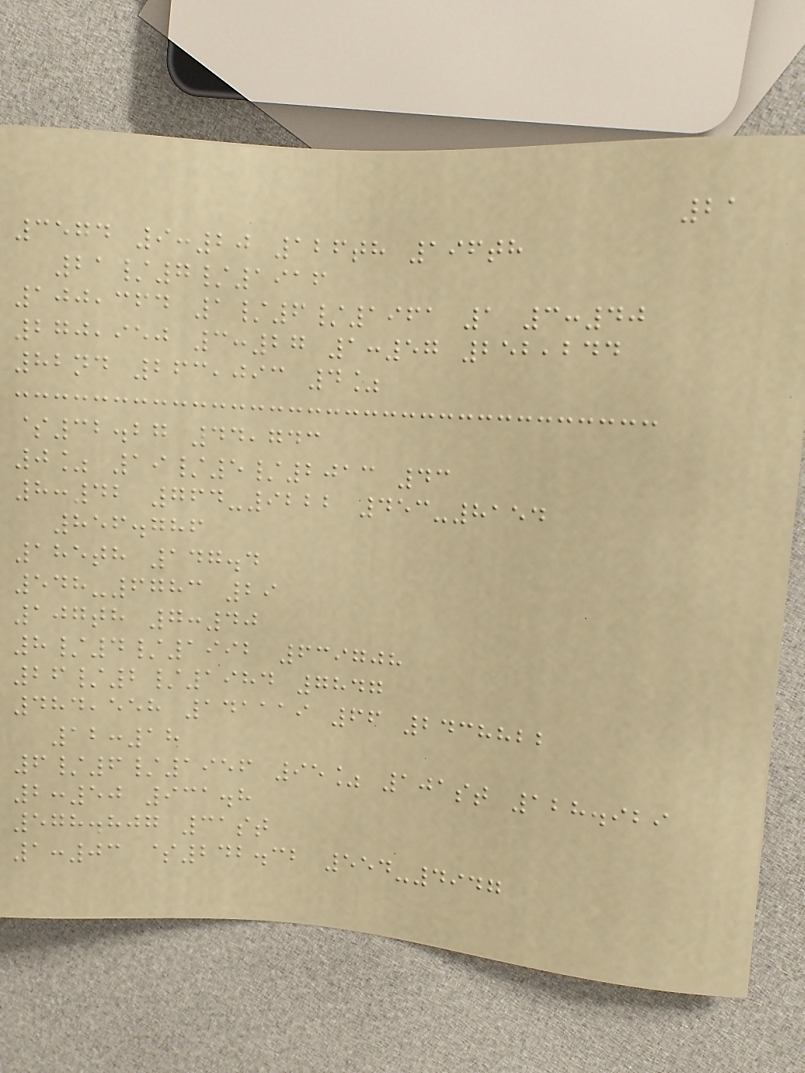21
3574 9:20 126th 196th
21/7/1916
100,364 1/6/1961 1 3:40
270,950 3:27 1:57 252,244
82nd 263,093 4%
$32.27 44,743
0% 19/5/2013 43
8:42 764-9222 453-8154
856.786
185th 147.4
548-6783 29
107th 7:40
8/4/1992 639708
26/2/1984 7847
484,558 141119 66 2438822
12:18
6/6/1956 95% 101st 128.929
2:50 931.8
578.807 31st
1:03 $242.32 554-4947
